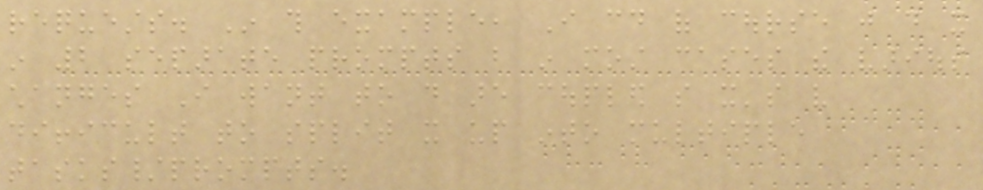requests. In this example, I could of course just do it
in 2 separate prompts but in most cases the various
changes I want to do are coupled so it's very
difficult to split it up into multiple
tasks/prompts.
